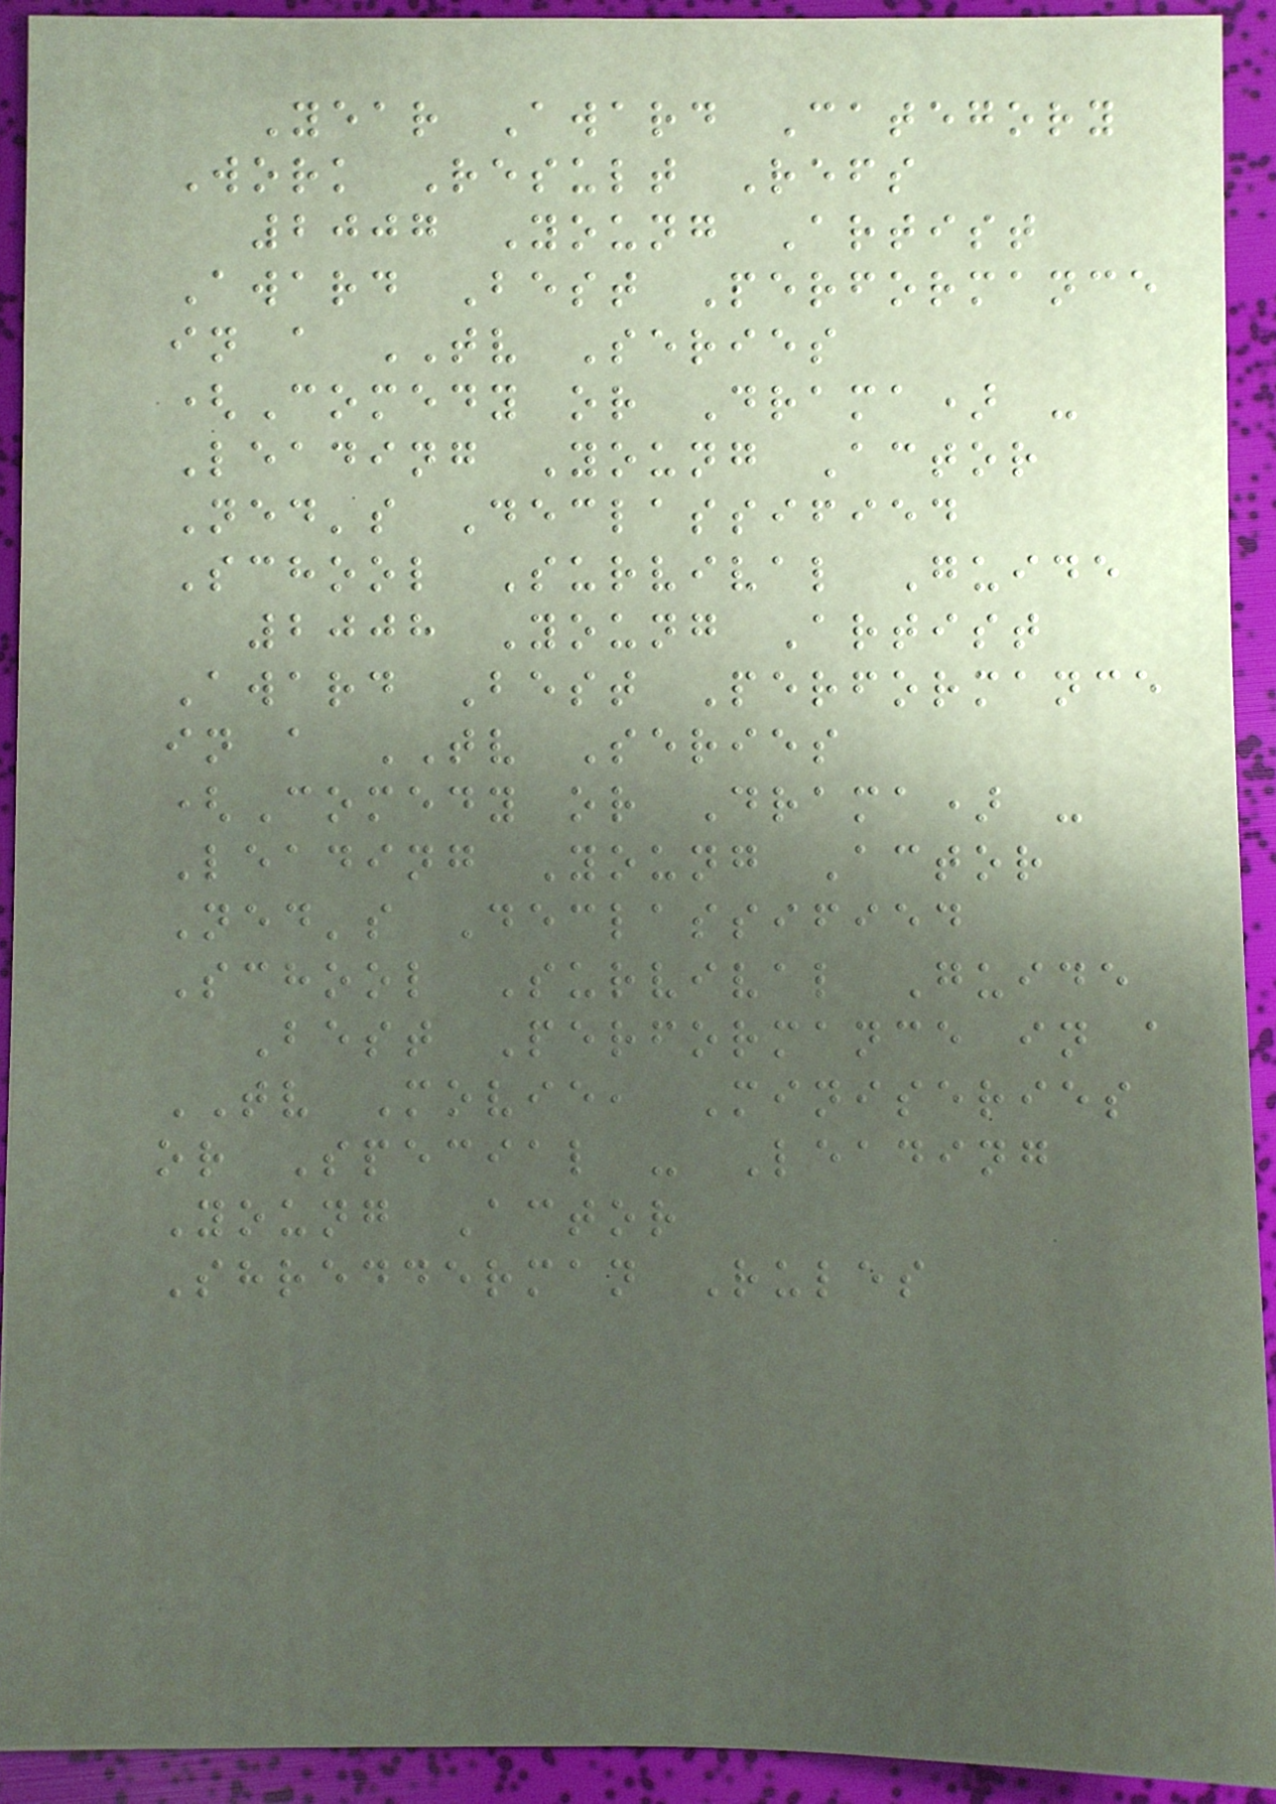Year Award Category
Work Result Refs
2007 Young Artist
Award Best Performance
in a TV Series
(Comedy or Drama) -
Leading Young Actor
Ned's Declassified
School Survival Guide
2008 Young Artist
Award Best Performance
in a TV Series
(Comedy or Drama) -
Leading Young Actor
Ned's Declassified
School Survival Guide
Best Performance in a
TV Movie, Miniseries
or Special - Leading
Young Actor
Shredderman Rules
